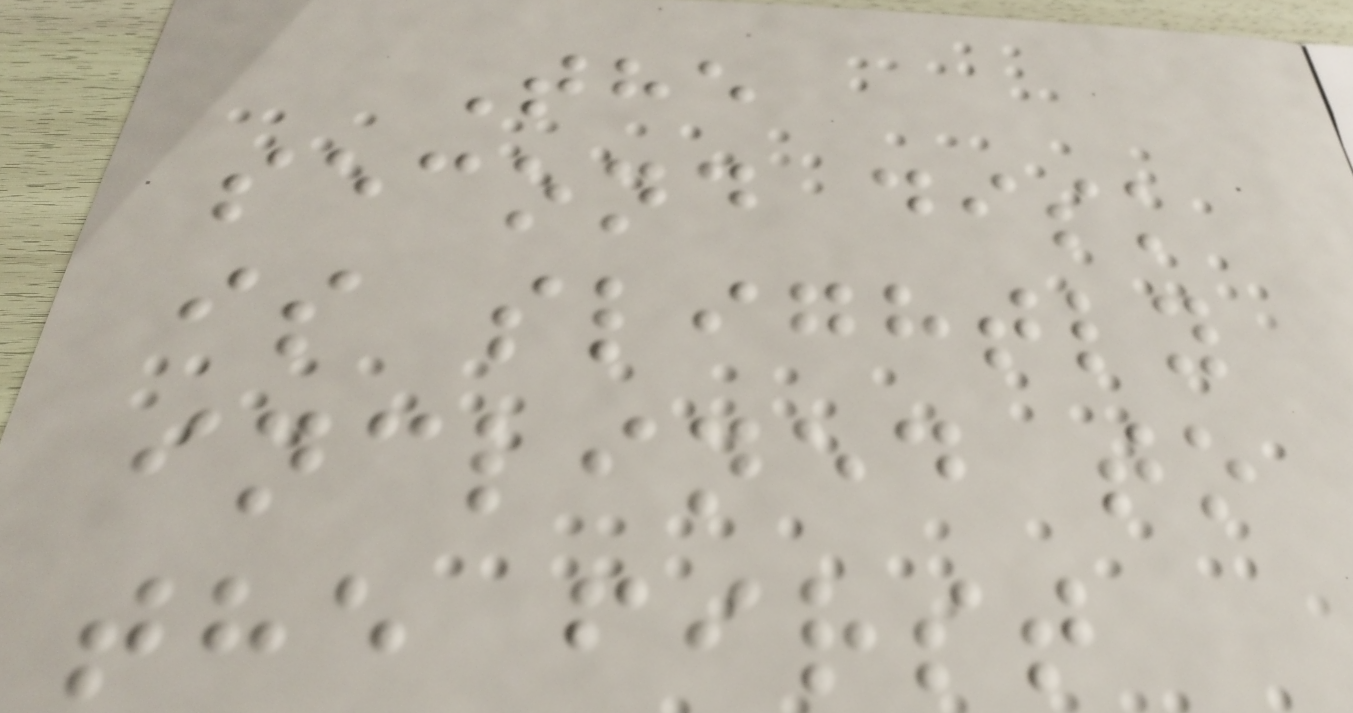The
second disk
is slightly
inclined to
the first
